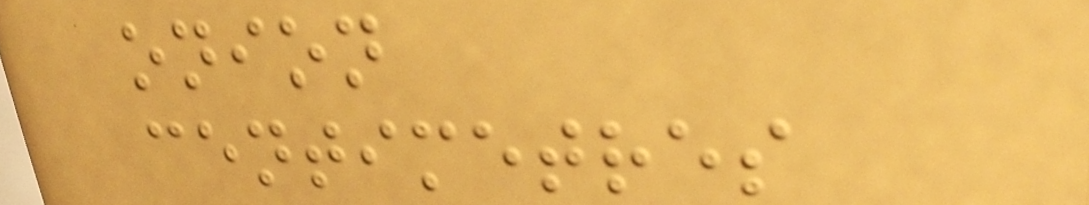onion
centimetres
